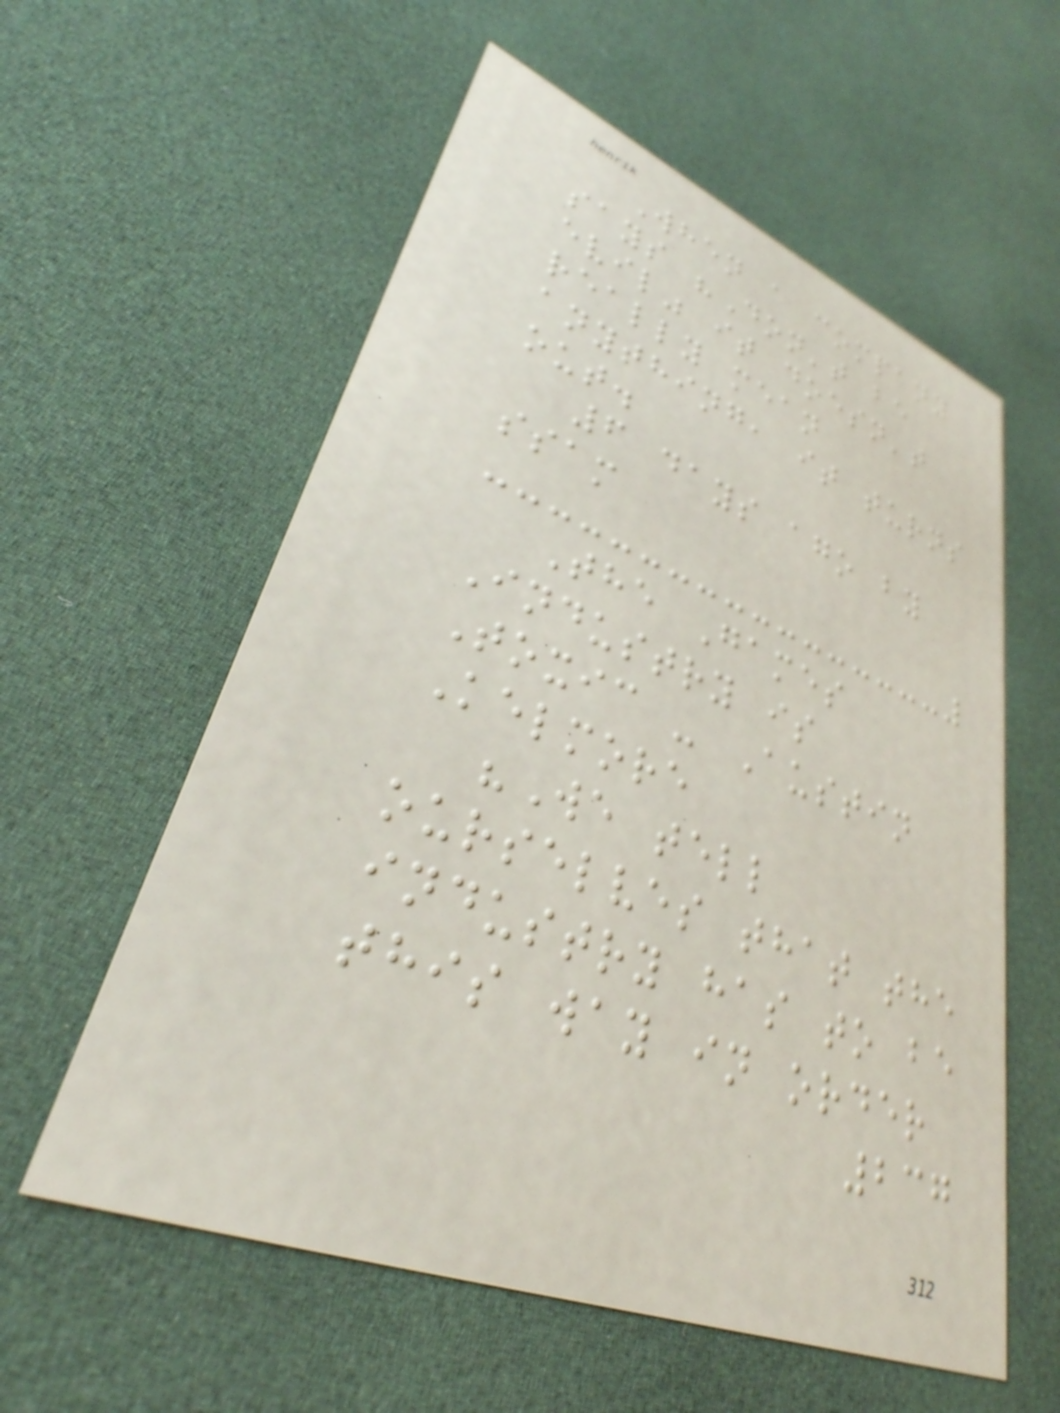When a company
says "Don't be
evil" it doesn't
really mean
anything, it turns
out.
6 days ago by
ssam
The Games
Industry is
Toxic - Austin
Kelmore
"We tell
ourselves that the
industry has to be
this way in order
237
